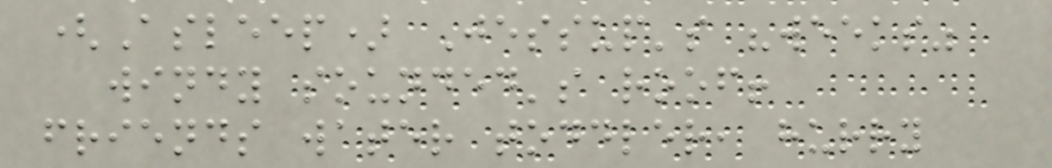(Asleep) Jessup's "weeks"
windy sounded's roof!
friends water toddler, hurry
